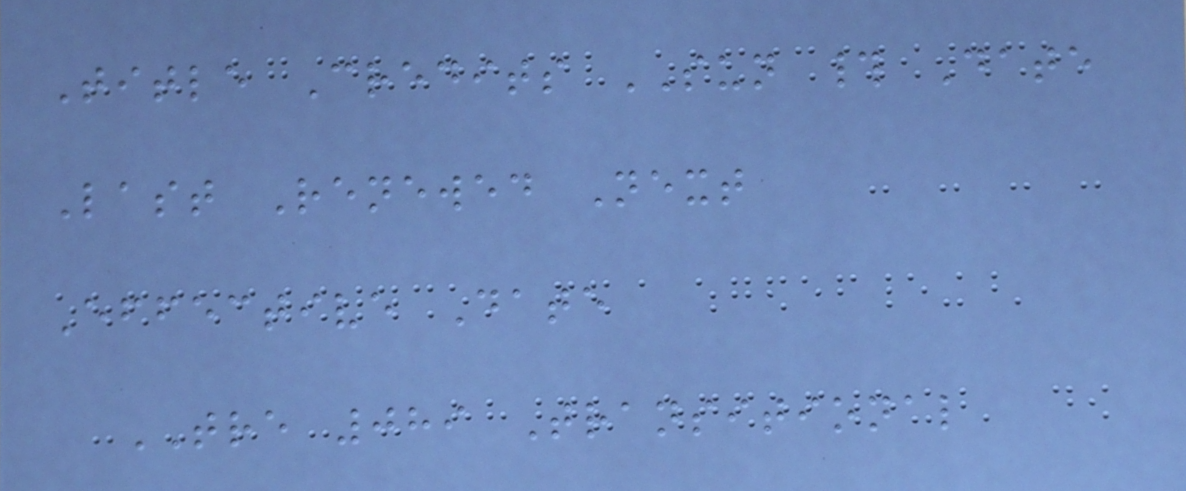Title Credits SUN # Date
Last Renewed Next
Effective Date
TRE 089 Transitional
